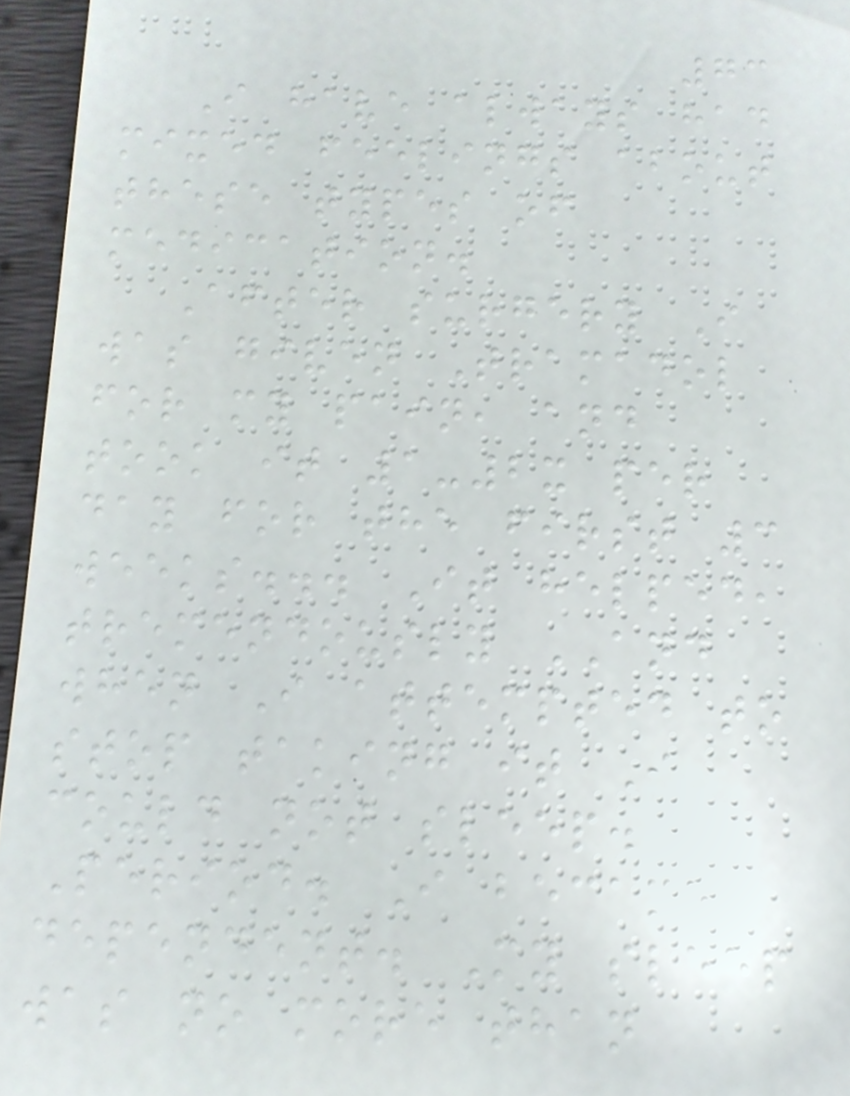73
I have always had
mixed feelings about
these types of
medication.
After surgery I
was given Tramadol
for my pain, and
took it 1-2x per
day for the first 3
weeks... It helped,
tremendously AND
when I attempted to
stop taking it I
could not sleep.
Period. I became
dependent. My sleep
was no more than
